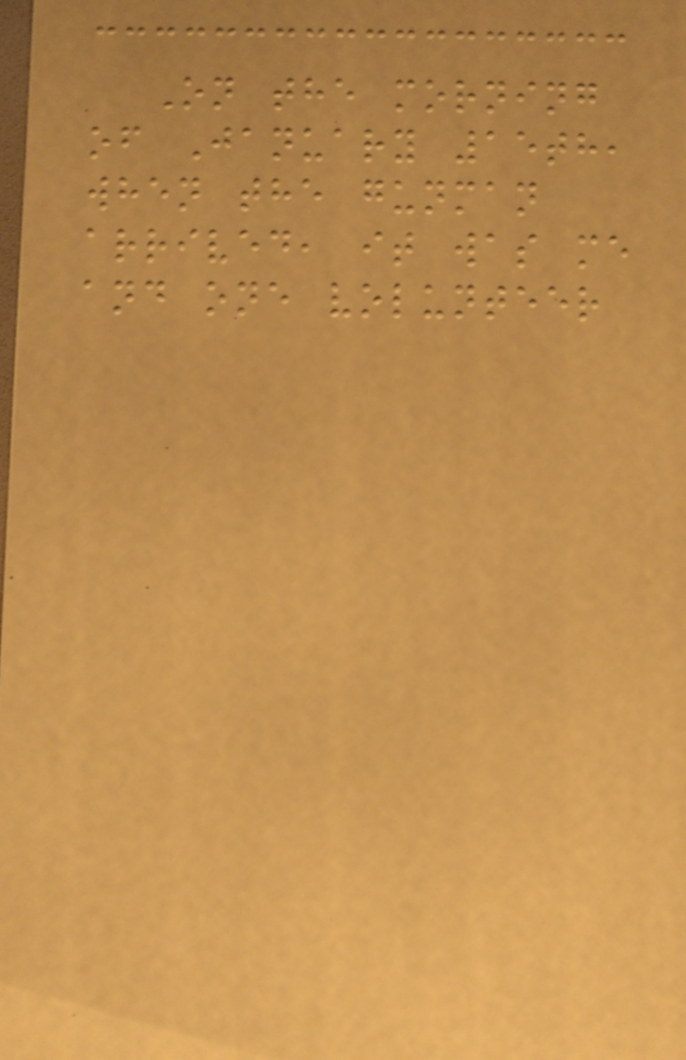On the morning
of January 15th,
when the gunman
arrived, it was me
and one volunteer
